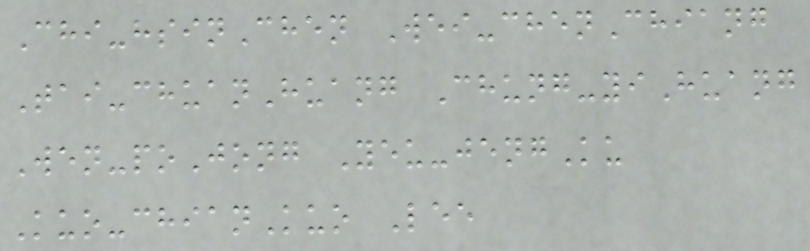Chi-hsinChen Wei-chenChiang
Tai-chuanHuang Chung-yiHuang
Wen-poJong Yeu-jengKu
Kuo-chianKuo Lee
